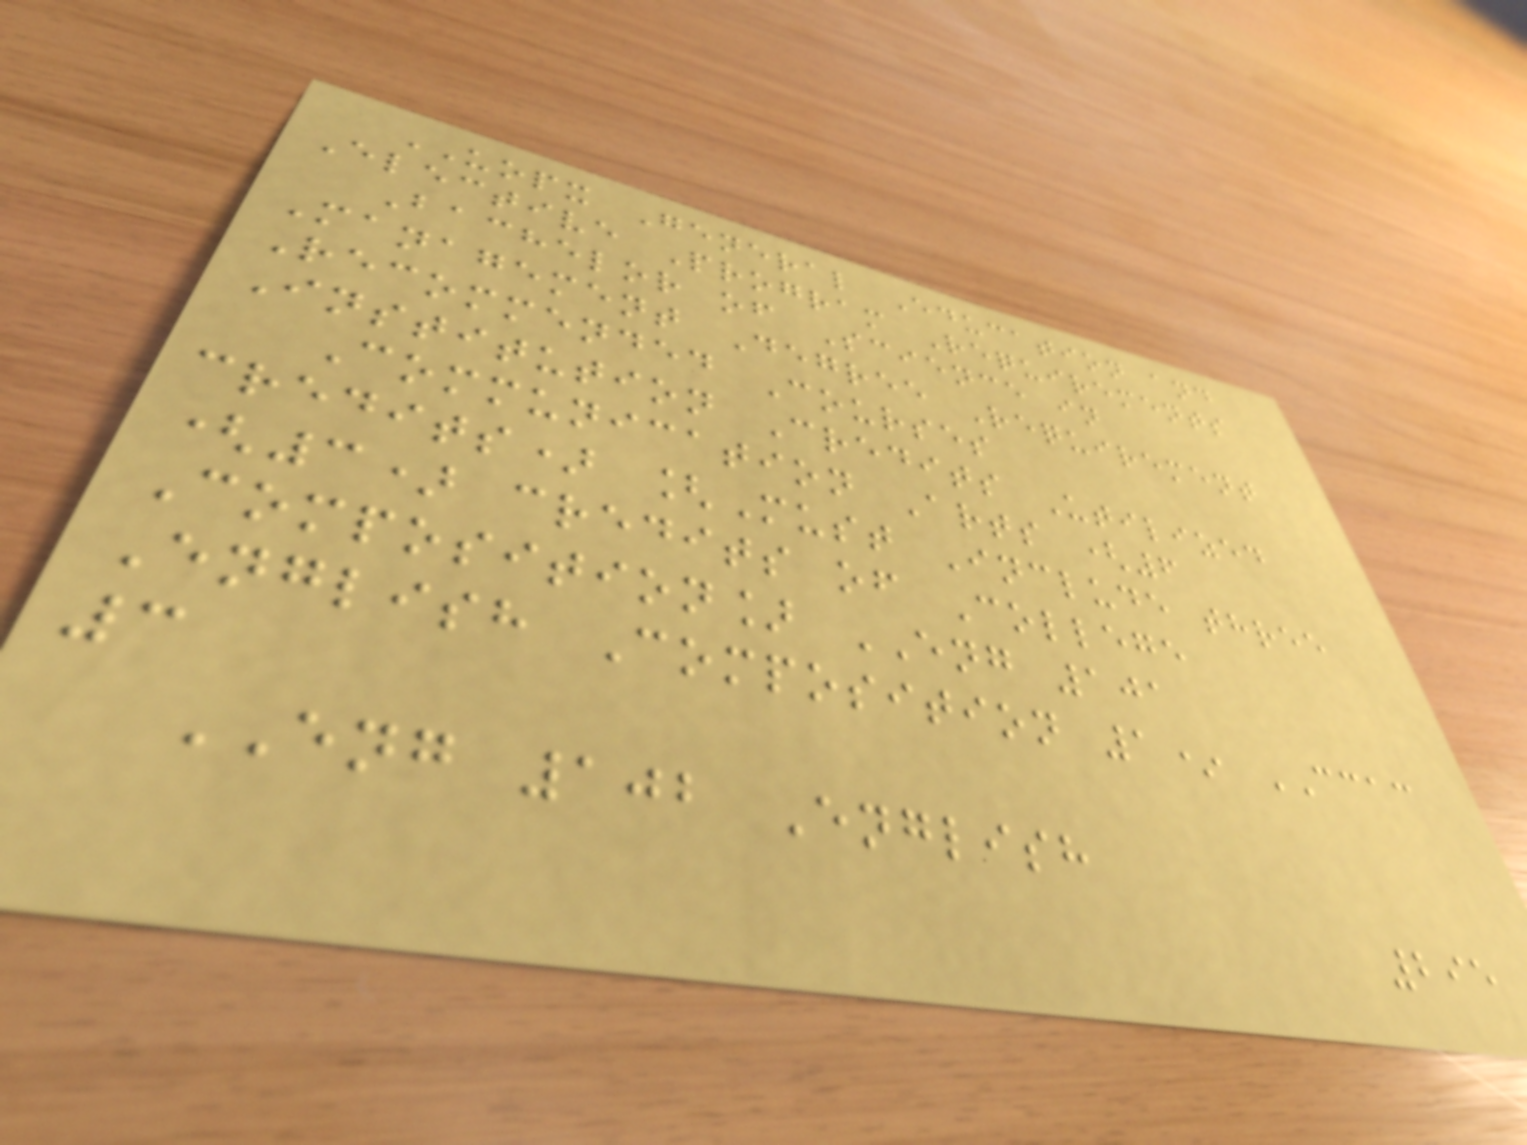UOPX General Education and
Elective Program Requirements
Bachelor of Science in
Management Degree Requirement
Recommended Courses
Institution Credits Utilized
Communication Arts (6
credits) [Must Include three
(3) credits of College
Composition] ENG 101
English Composition 1* CCAC
3
ENG 102 English
295
